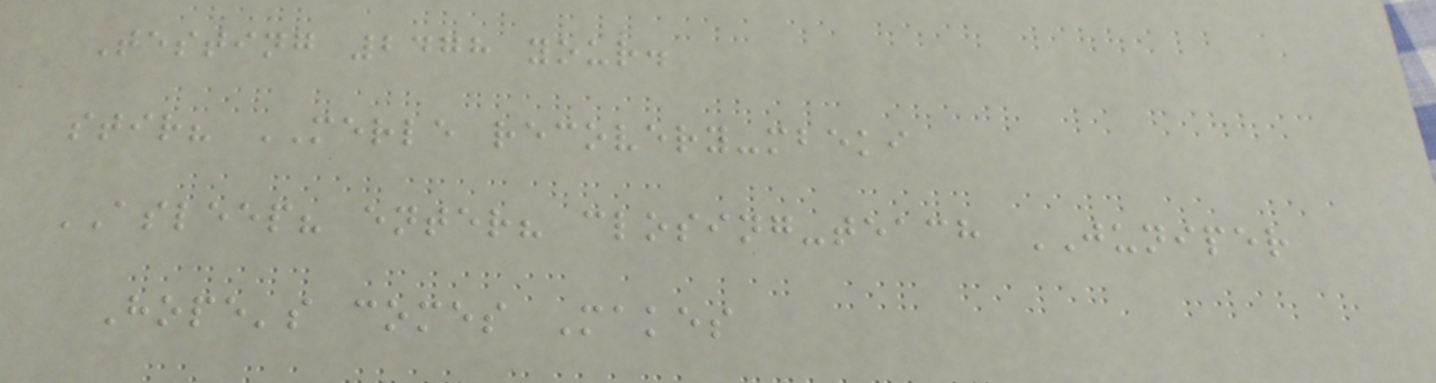Testing 2478 your.
stir? MERLE recovery-mbeki
ASLEEP? enter? closing-teach JUNIPER
Hope's comes Makes
